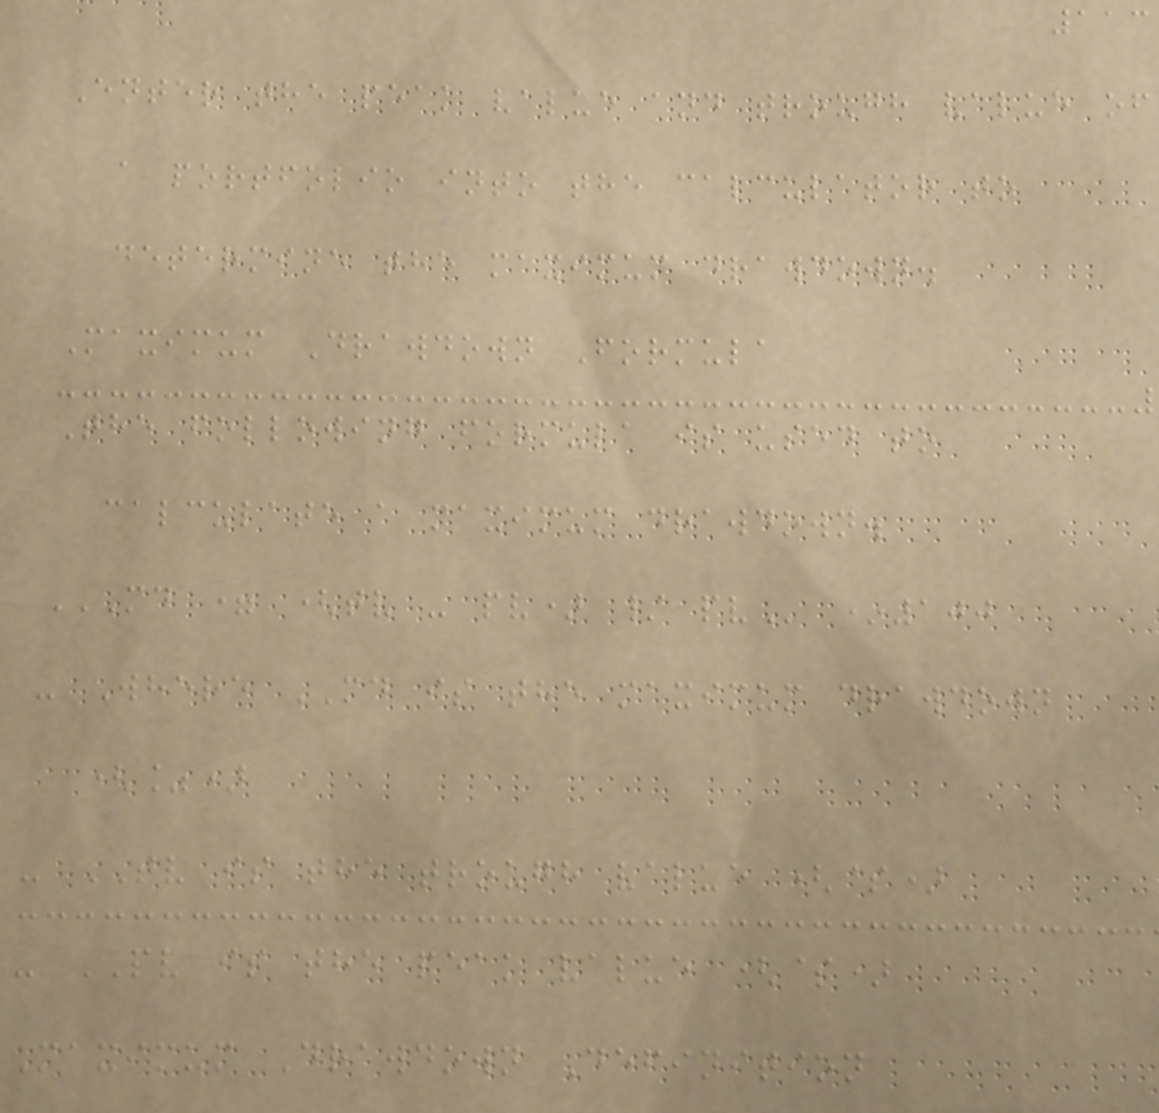113
Enter the peak value and trough value of
a portfolio into the calculator to
determine the maximum drawdown.
Maximum Drawdown Formula
The following formula is used to
calculate a maximum drawdown.
MD = (TV - PV) / PV *100
- Where MD is the maximum drawdown
(%)
- TV is the trough value ($)
- PV is the peak value ($)
Maximum Drawdown Definition
